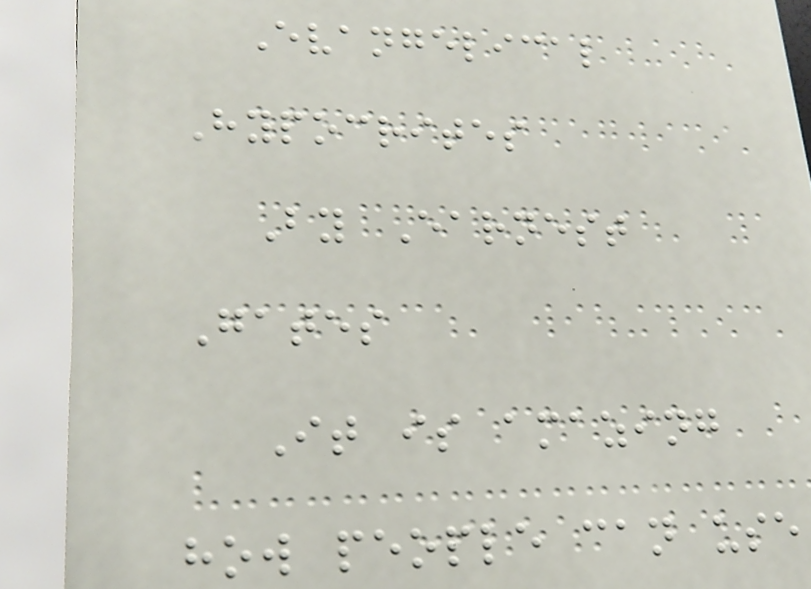Evangelical
Hypocrites
By Earnest
Gates
It is amazing
how people can use
